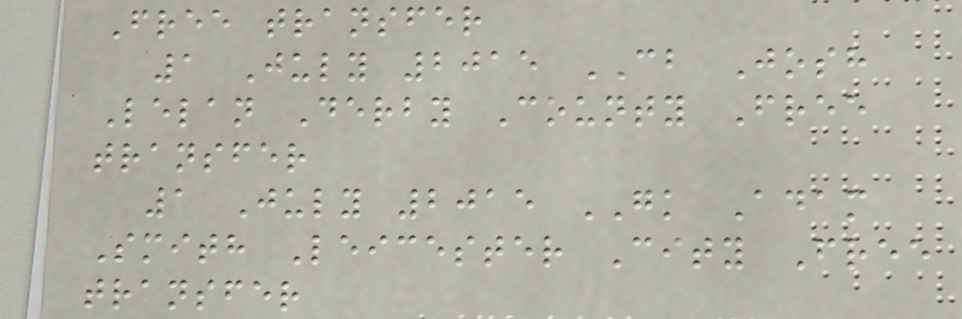Free transfer
1 July 2015 CB Josh
Lelan Derby County Free
transfer
1 July 2015 GK Adam
Smith Leicester City Free
transfer
